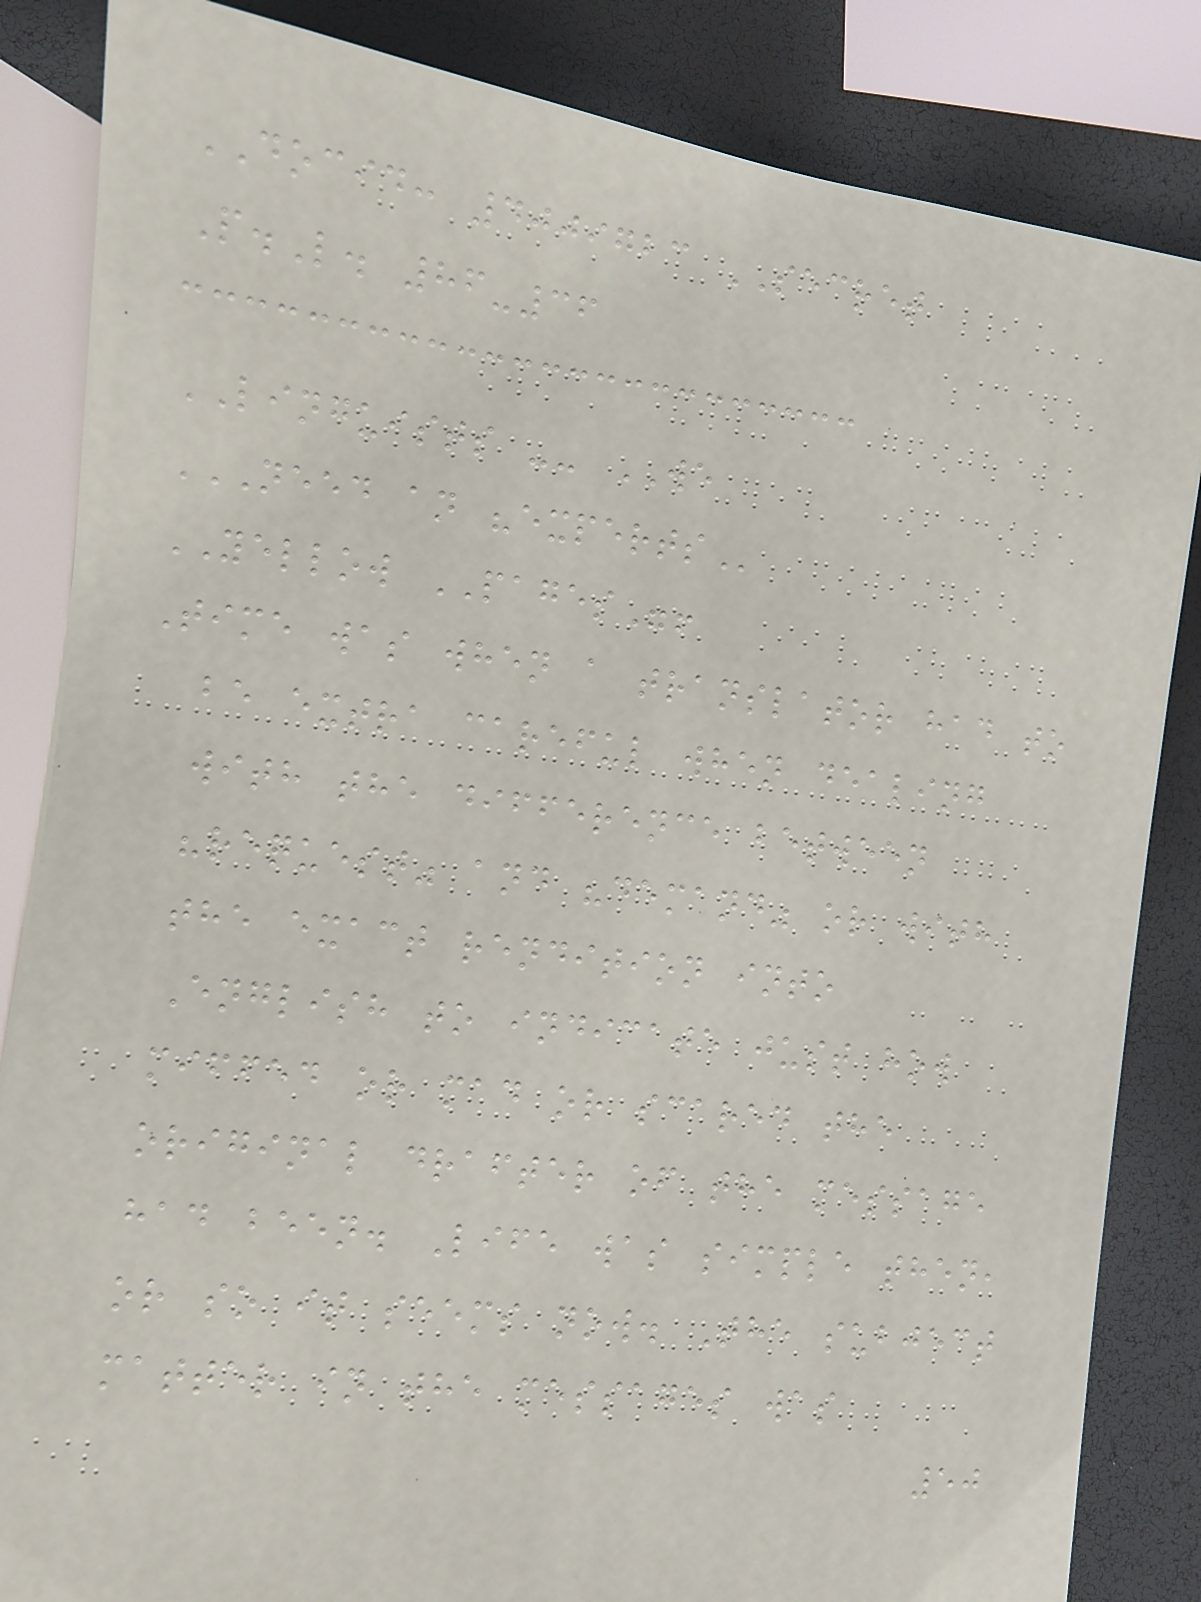DOCID: 4009723 SECRET
P.L. 86-36
LINGUISTS -- WE
NEED AN "EXPERTS
YELLOW PAGES"!
Time was when a translator had to
be extra careful when dealing
with the difference between
"request" and "demand" or with
the exact rendition into
English to indicate just how
miffed or mad or scared the
original drafter of the message
had been. Life was simple then,
or so it seems now. The subject
matter in the messages was
50
